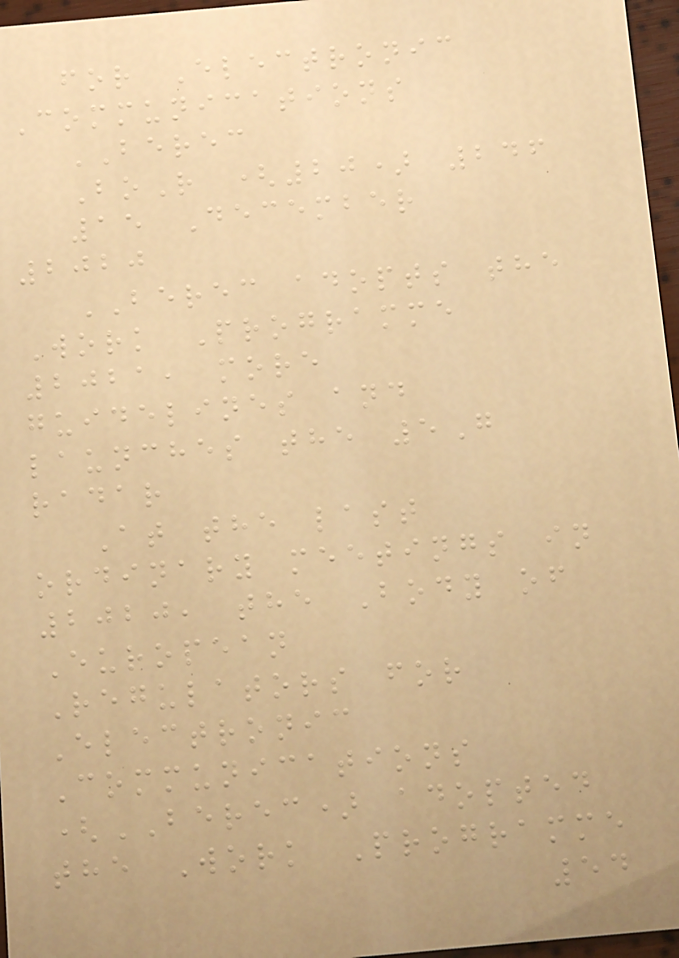for Electronic
Communications
BEREC
BoR (20) 246
15 December
2020
BEREC adopts the
Work Programme
2021, more
guidelines and
launches the 5G
radar
At the last
ordinary meetings in
2020, the Body of
European
Regulators for
Electronic
Communications
(BEREC) adopted
the Work Programme
54
